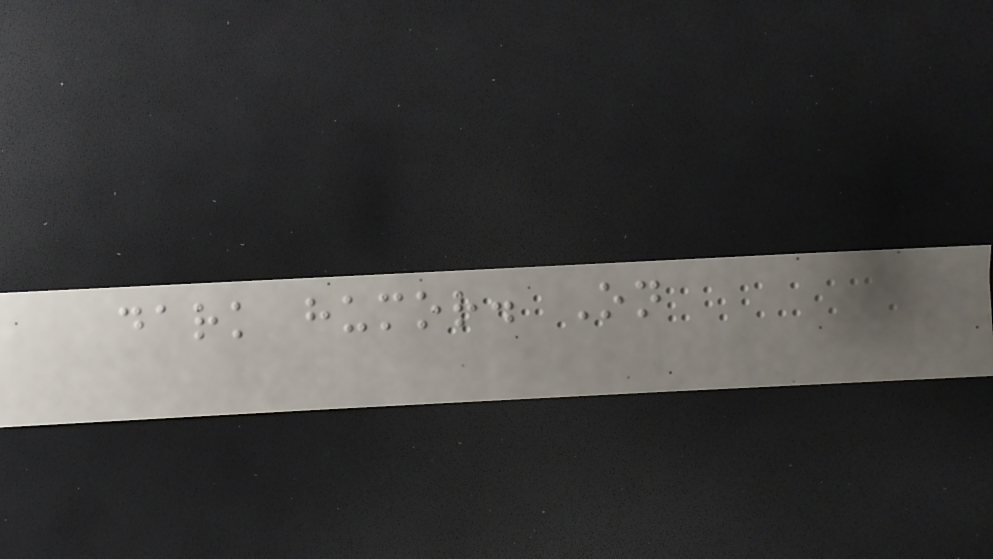dark humor. On
